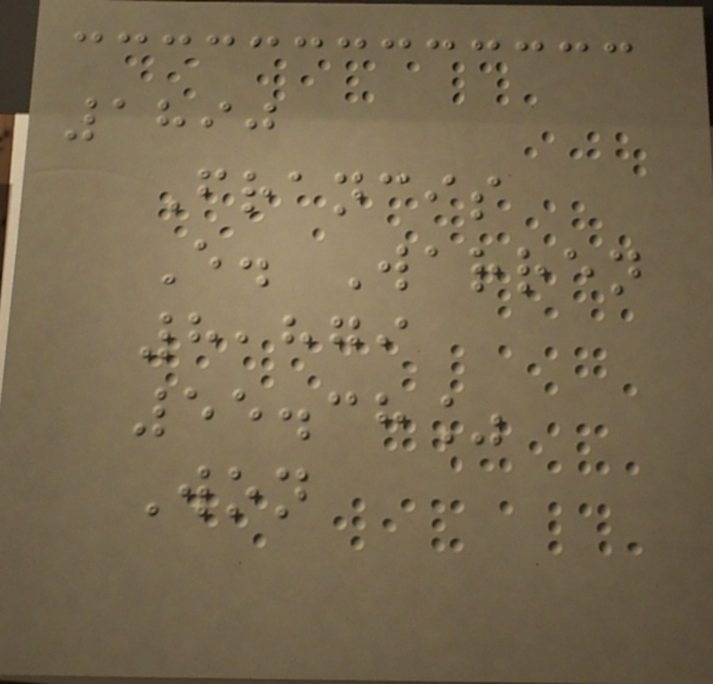1890
Francis
E. Warren
8,879
55.38%
Won
